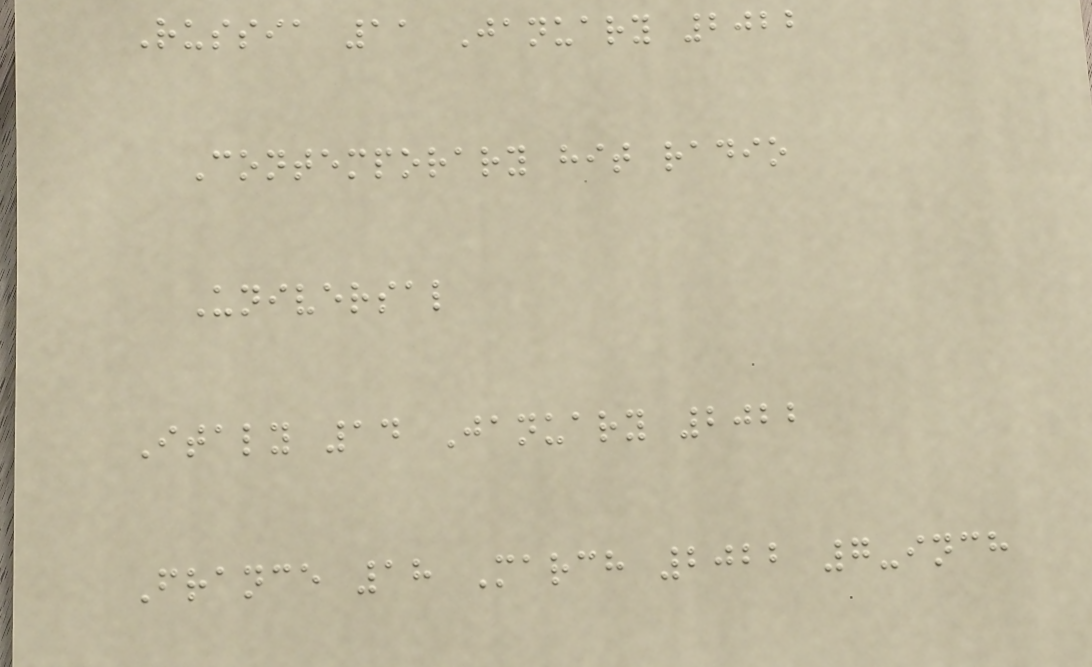Russia 11 January 2022
Contemporary hit radio
Universal
Italy 14 January 2022
France 18 March 2022 7-inch
